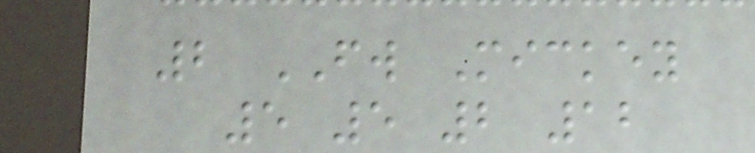2 FW Mickey
5 5 2 12
